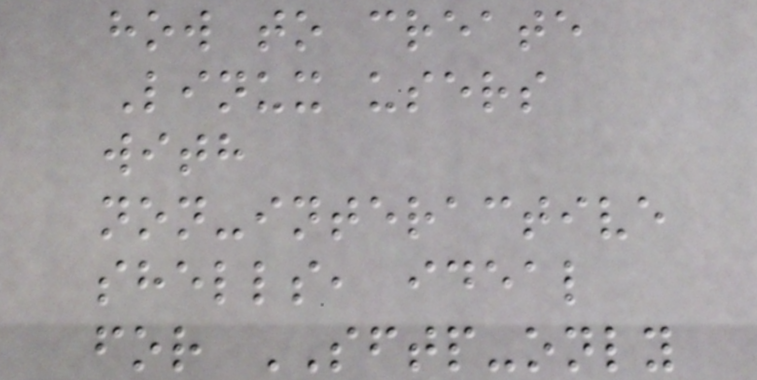how to create
Linux users
with
non-interactive
shells, ideal
for SFTP-only
